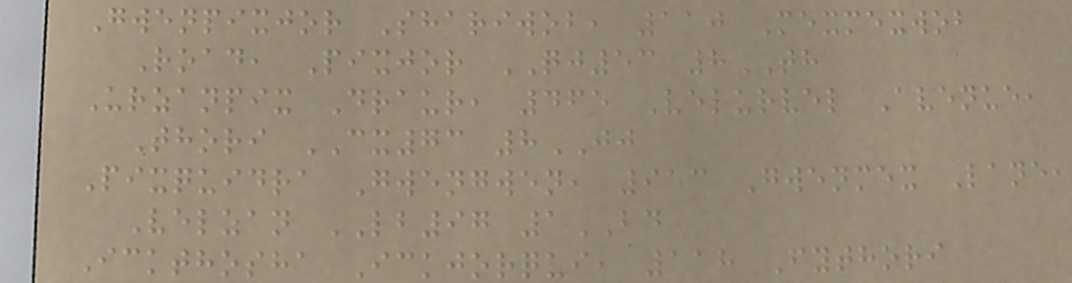Gwenpixjor Shariwob, 110 Mexmexwob
Road, Pixjor QJ53 8TH
Urzanpix Draur, 465 Velurvel Avenue,
Thori CX73 8JJ
Pixquidra Gwengwen, 953 Gwenmex Lane,
Velzan LB97 1BD
Ickthosha Ickjorqui, 118 Fythori
